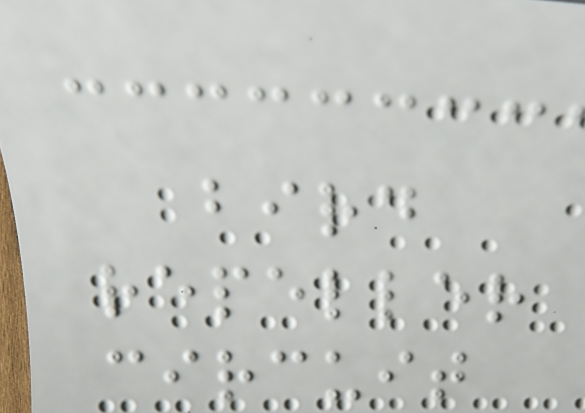bird
repeller
circuit
